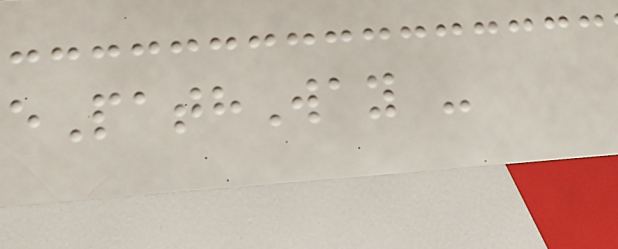ePathWay -
